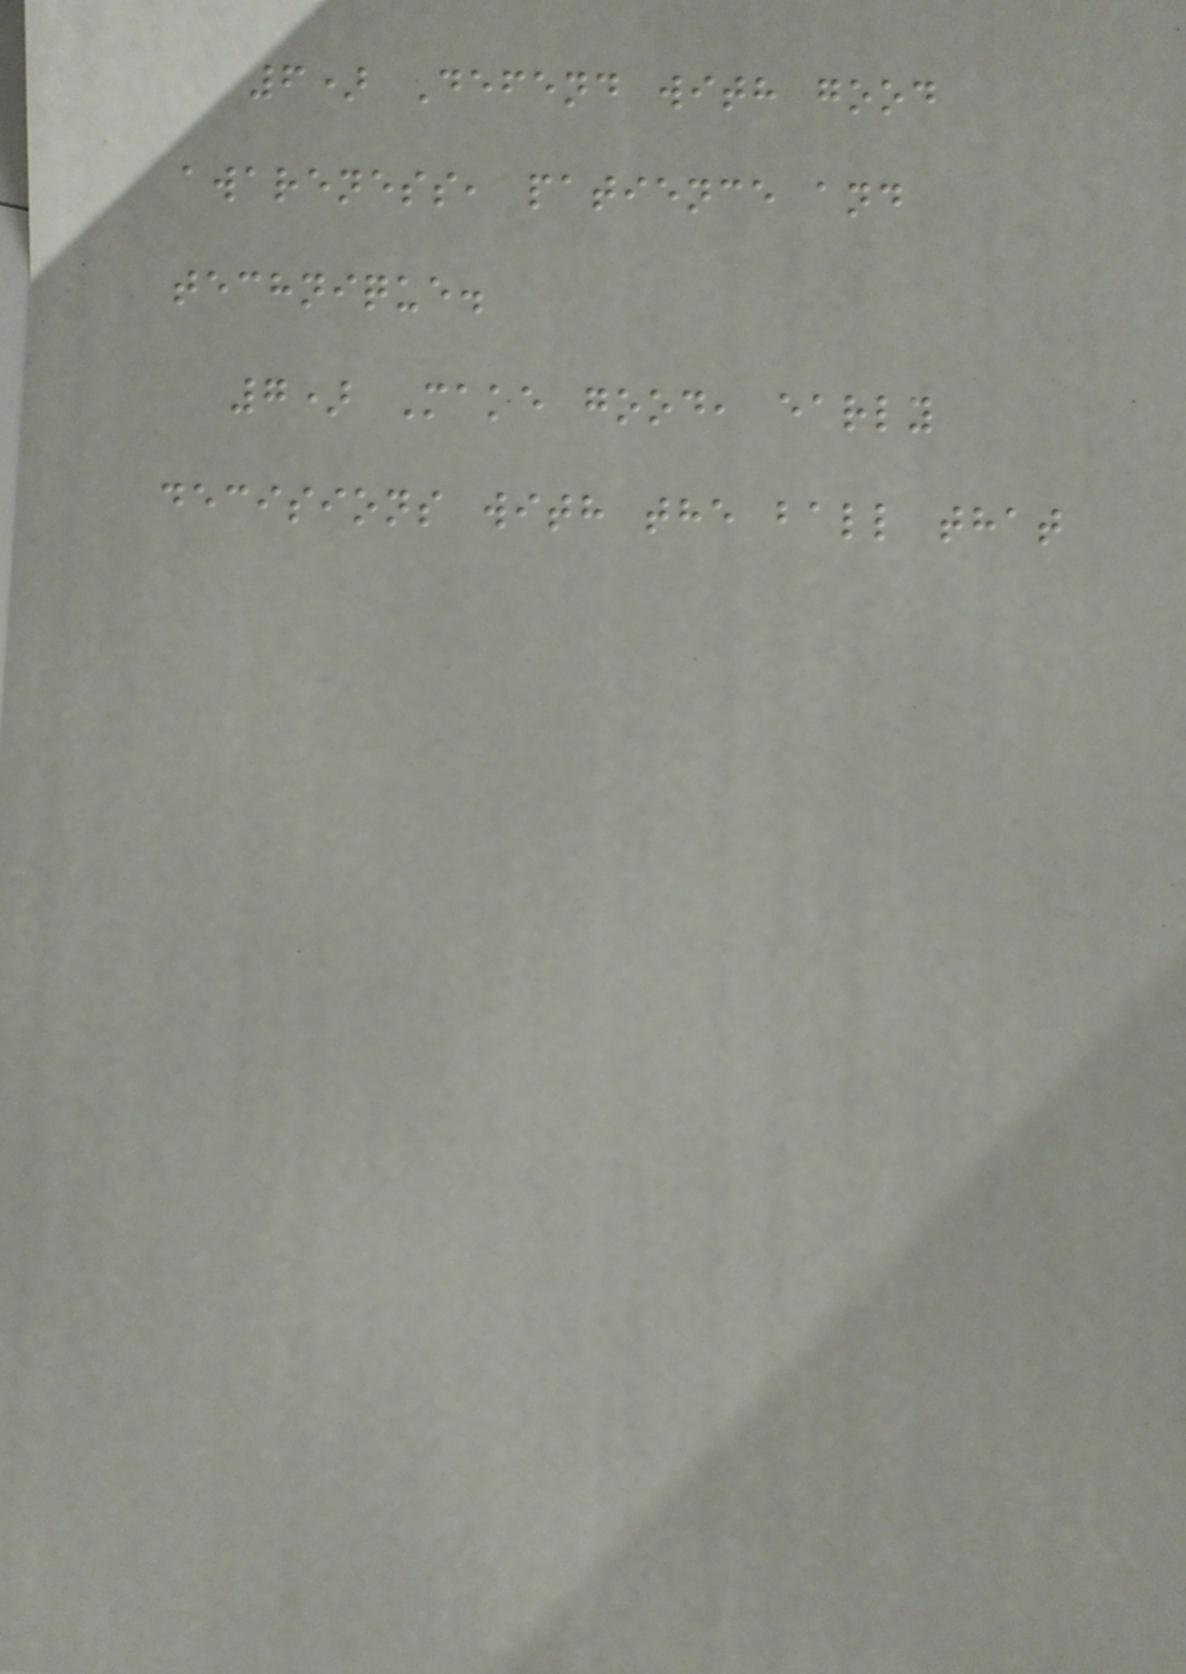6) Defend with good
awareness, patience and
technique.
7) Make good, early
decisions with the ball that
